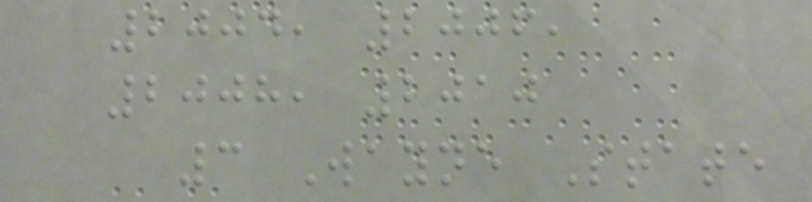2004, 2006,
2008, 2010
3 Wayne State
